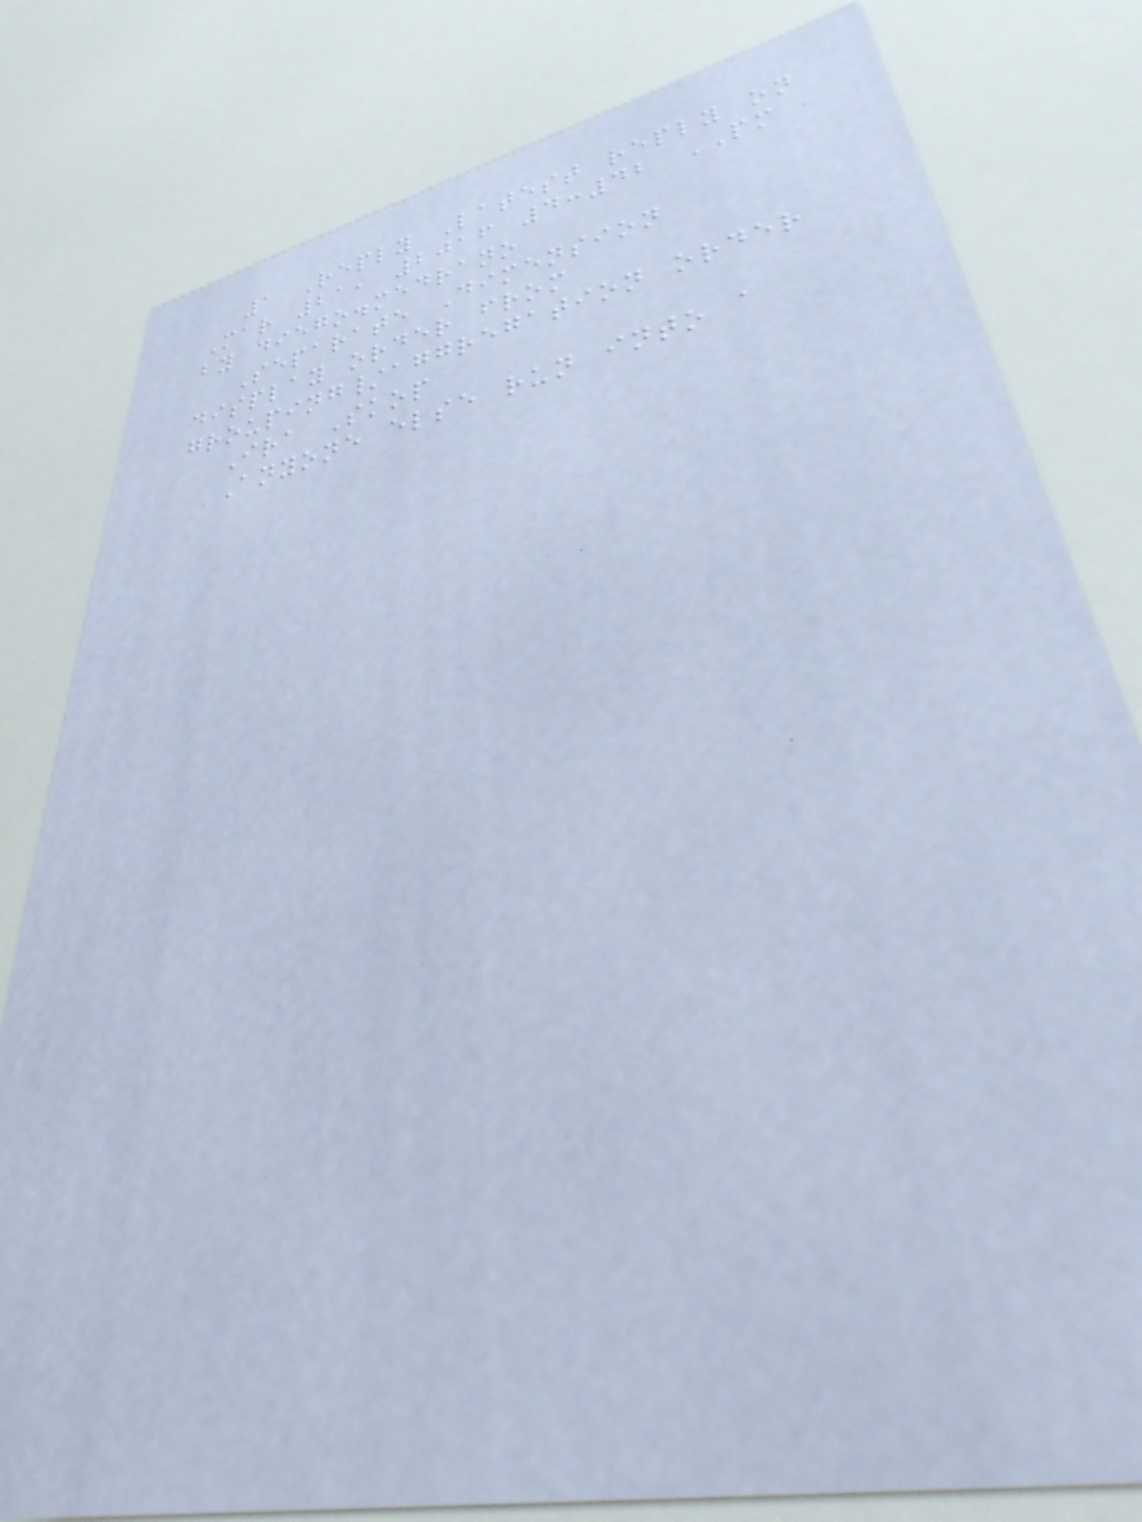1 Reply Latest reply on
Mar 21, 2016 4:42 PM
by diego.medrano
Separate Dimension
display order from
grouping/aggregation order
Ira Skop
Anyone else run into a
